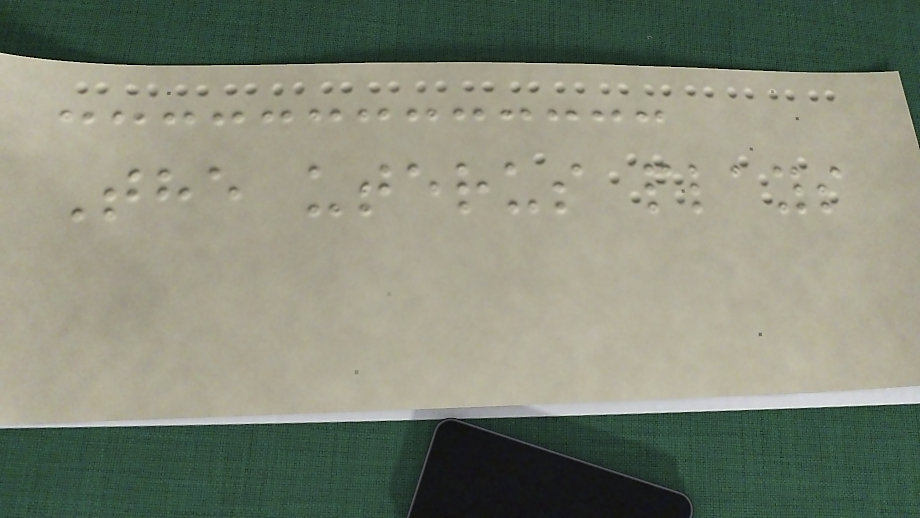The uterus plays
